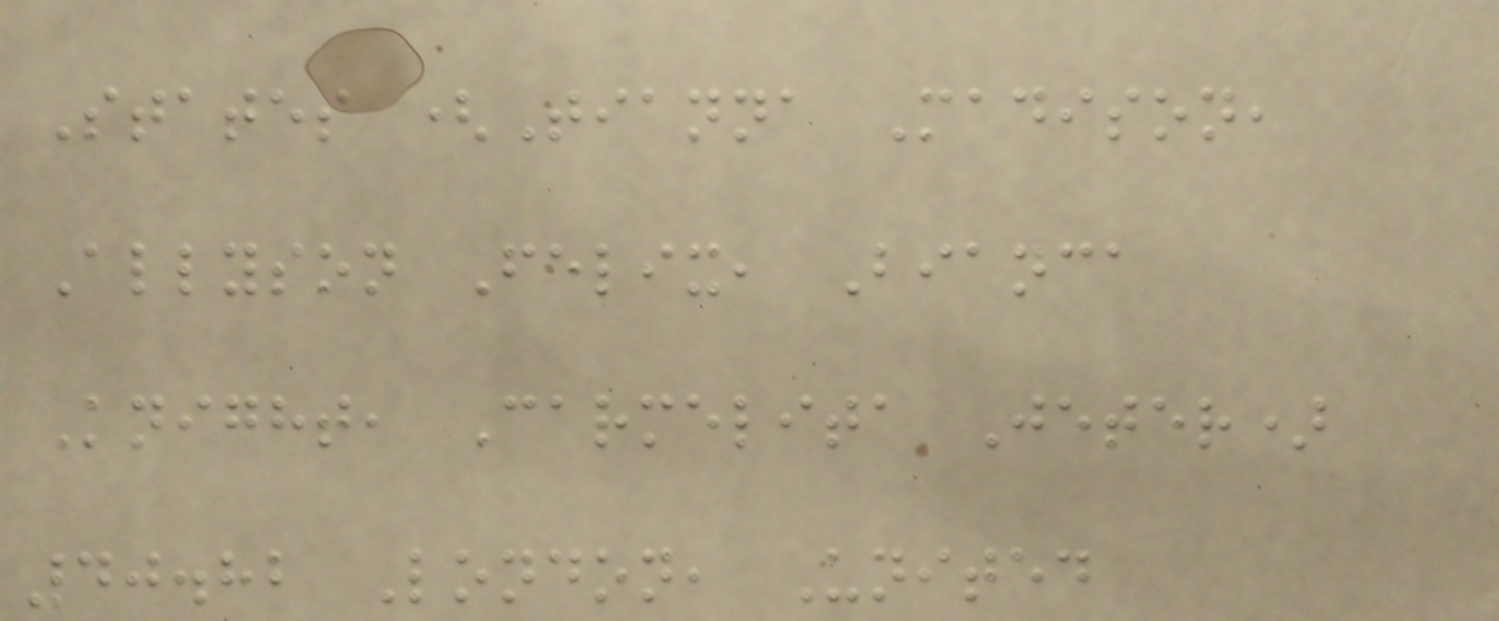States (Tianna Madison,
Allyson Felix, Bianca
Knight, Carmelita Jeter)
40.82 London, United
